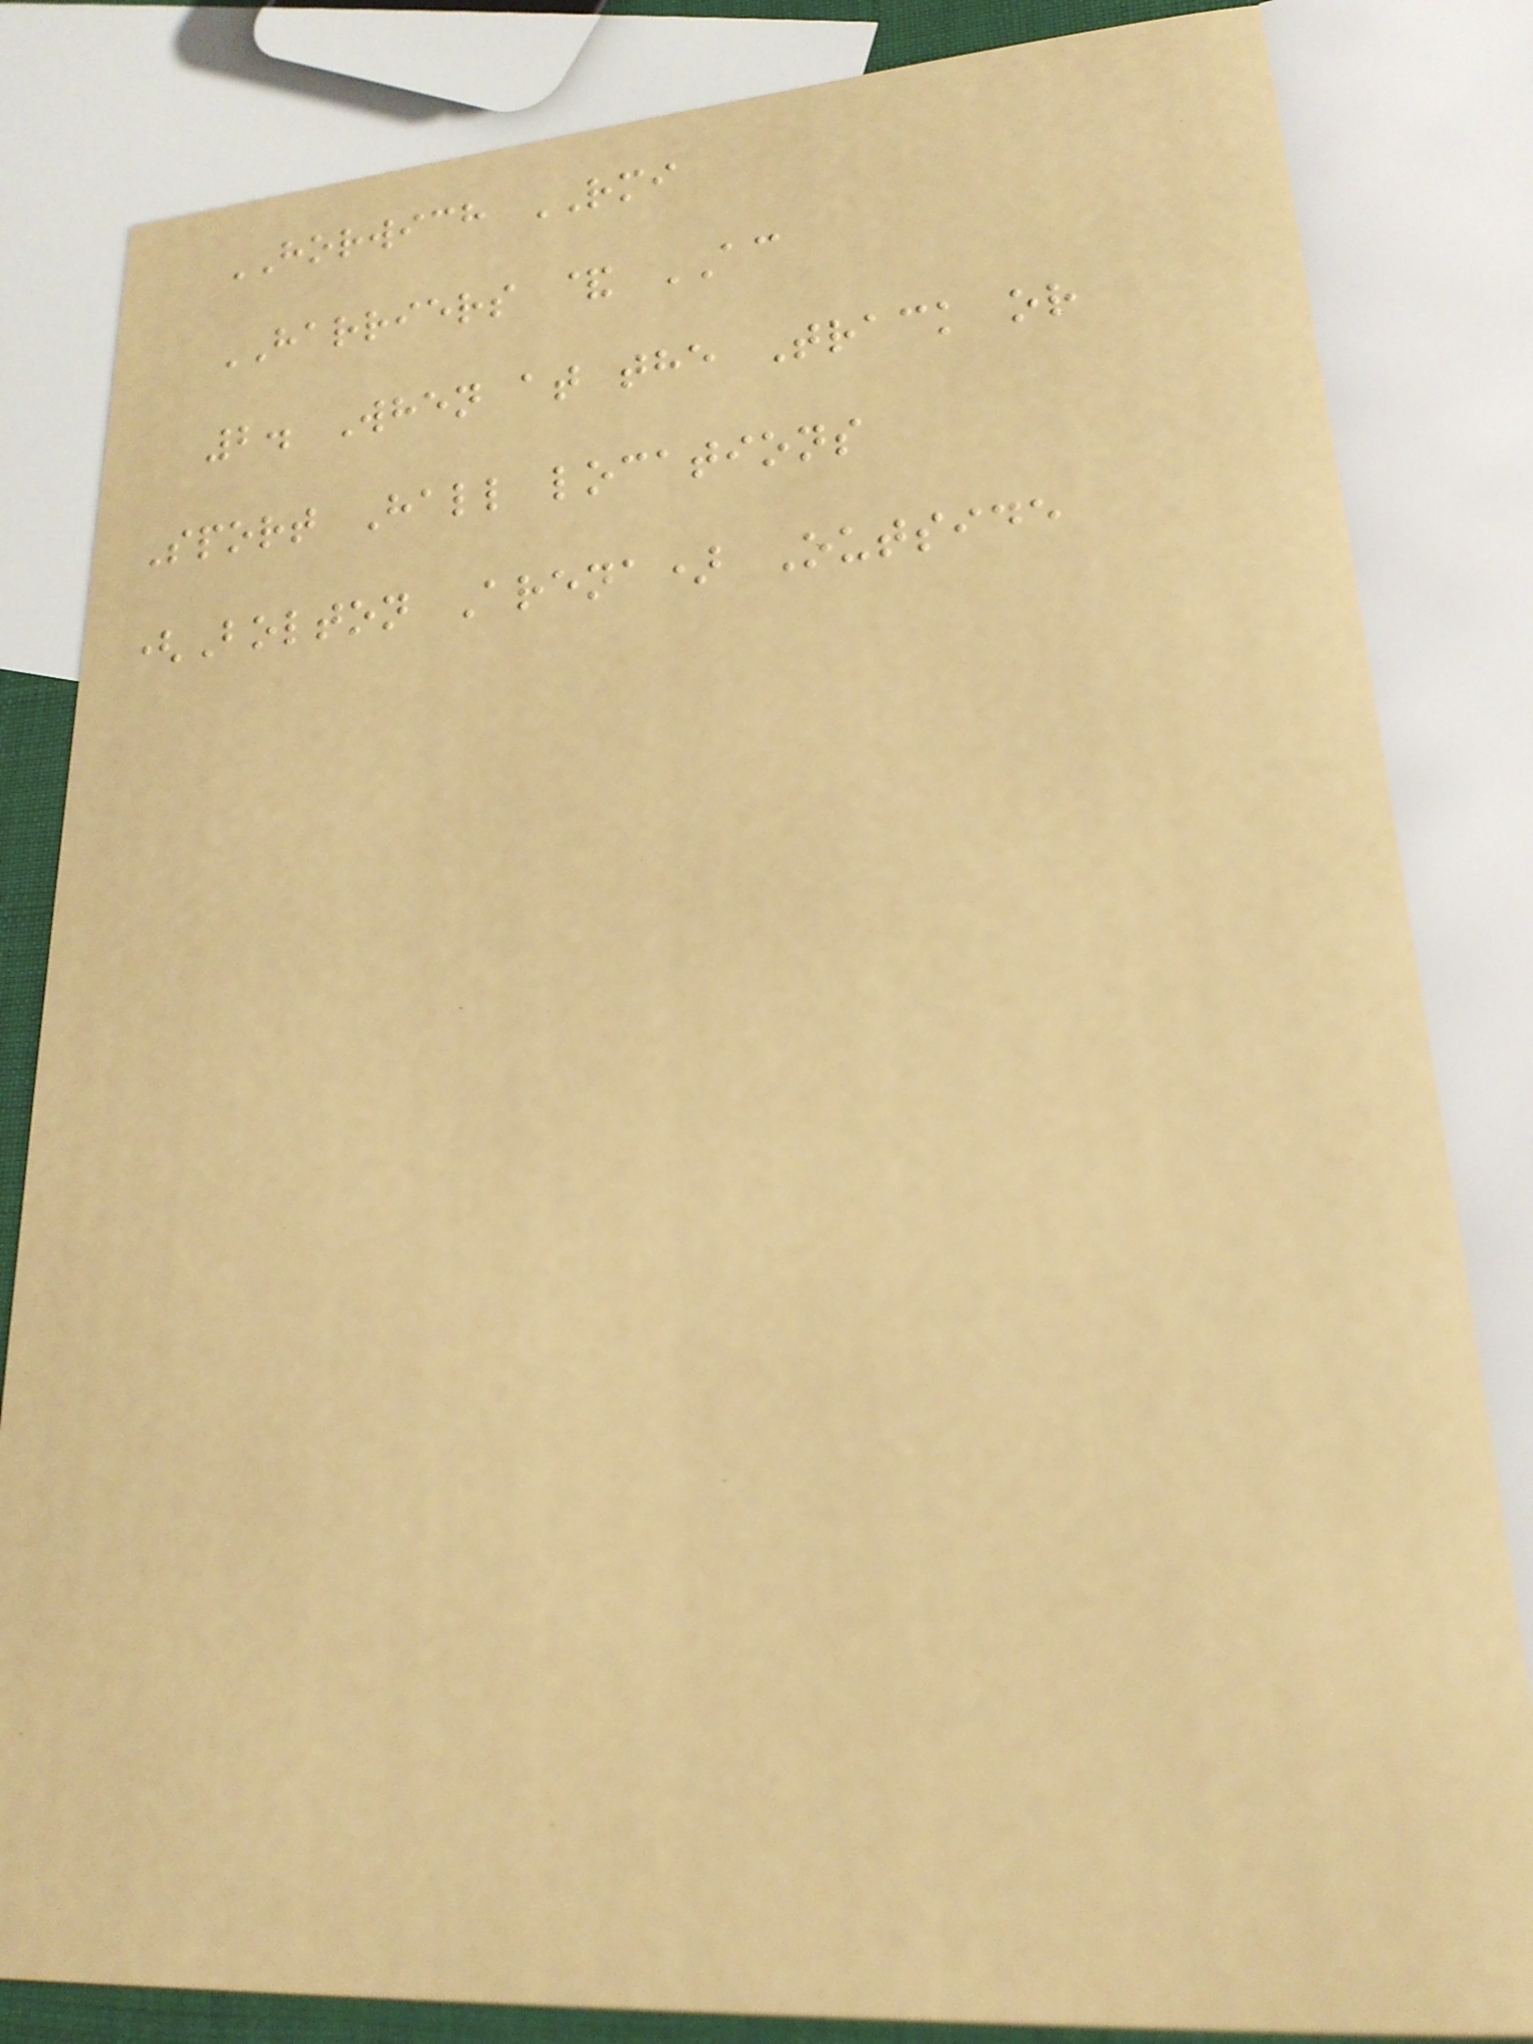HORWICH RMI
HARRIERS & AC
2. When at the Track or
Sport Hall locations
(Bolton Arena) Outside
